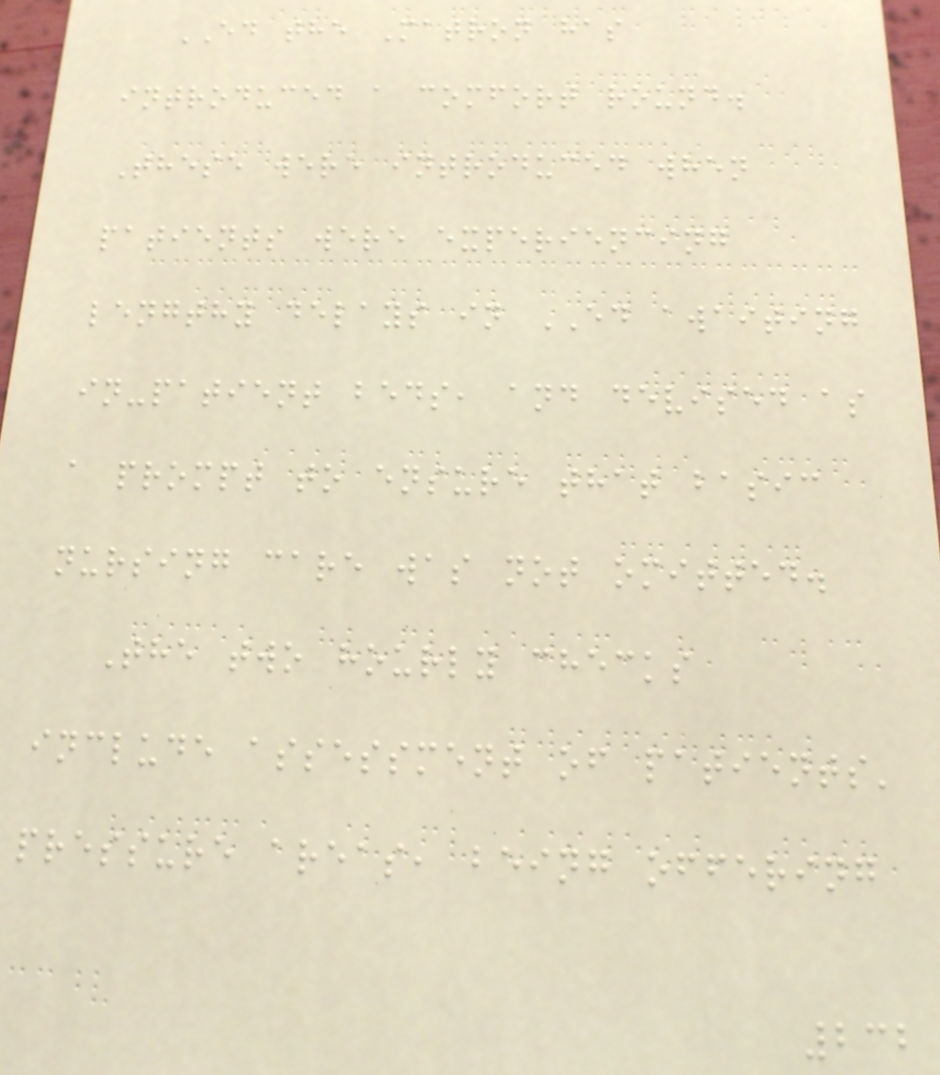ED the Matron has
introduced a comfort round.
These were introduced when
patients were experiencing
lengthy delays in ED awaiting
in-patient beds, and devised as
a prompt to ensure that basic
nursing care was not omitted.
The two hourly checks
include assessment of patients'
pressure areas, being offering
232
